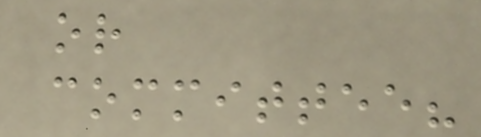or
committee?
